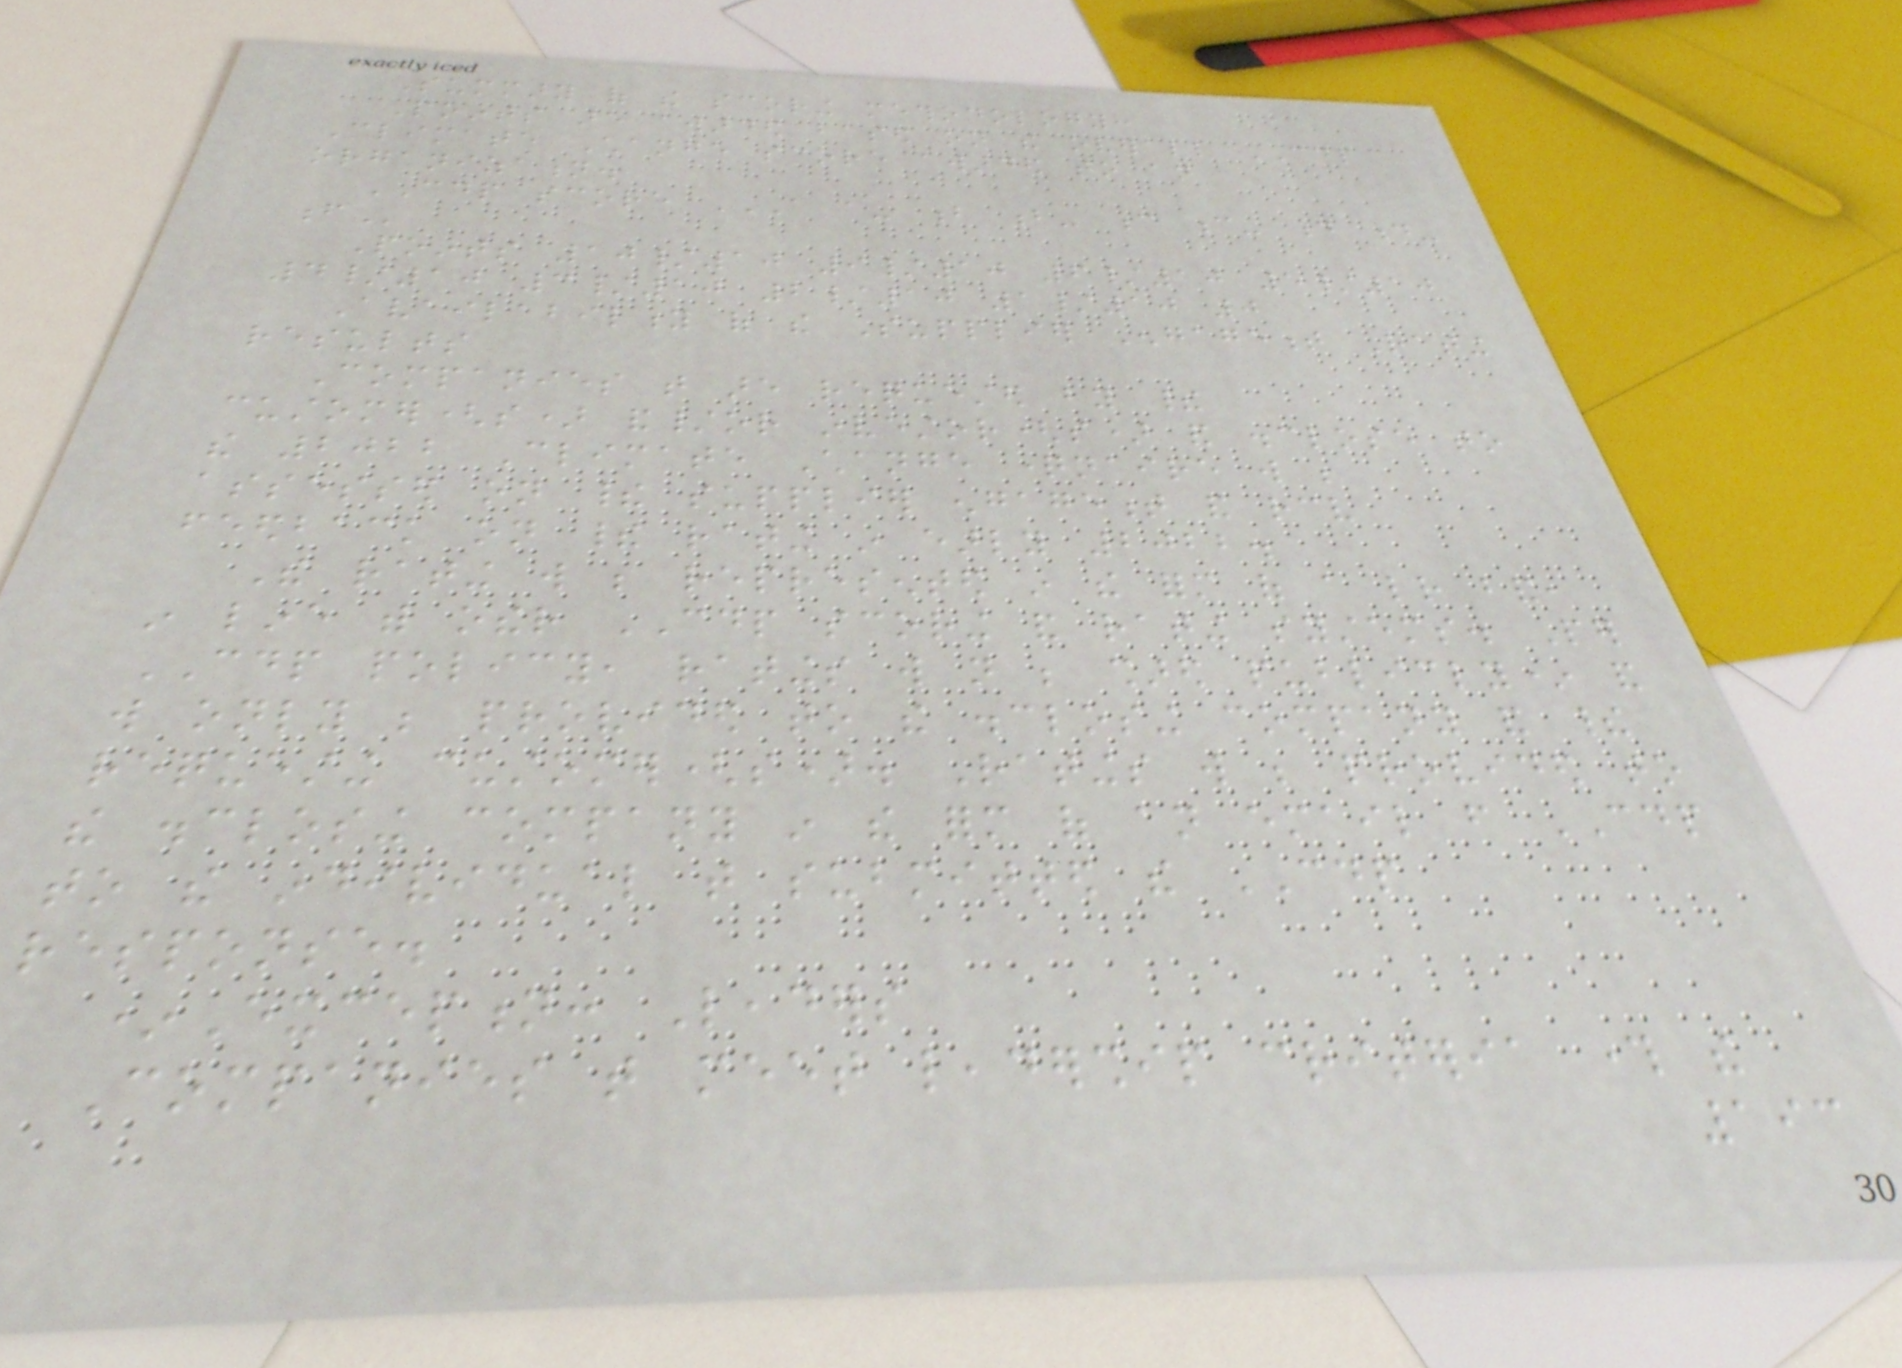Summary of the scoring methodology:
Points are awarded based on the overall CDP
Climate Change score awarded to an
organization.
CDP score A A- B B- C C- D D-
F
Points 10/10 9/10 6/10 5/10
4/10 3/10 2/10 1/10 0
Availability of the Supplier Engagement Rating
results
Companies that are requested by their
customer(s) and/or investor(s) and disclose to
the 2022 Climate Change questionnaire will be
assessed on their supplier engagement and receive
feedback on their rating in early 2022.
The rating will be represented in the form of a letter band,
in line with other CDP scoring and rating systems. Per
CDP policy, ratings will not be shared publicly* and
will only be provided to the disclosing company and their
requesting customer(s). Ratings will be provided to
the disclosing company in the form of an email from CDP
to the individual that submitted the CDP
response.
*Exception: Leaders
Companies that meet leadership criteria through the
193
